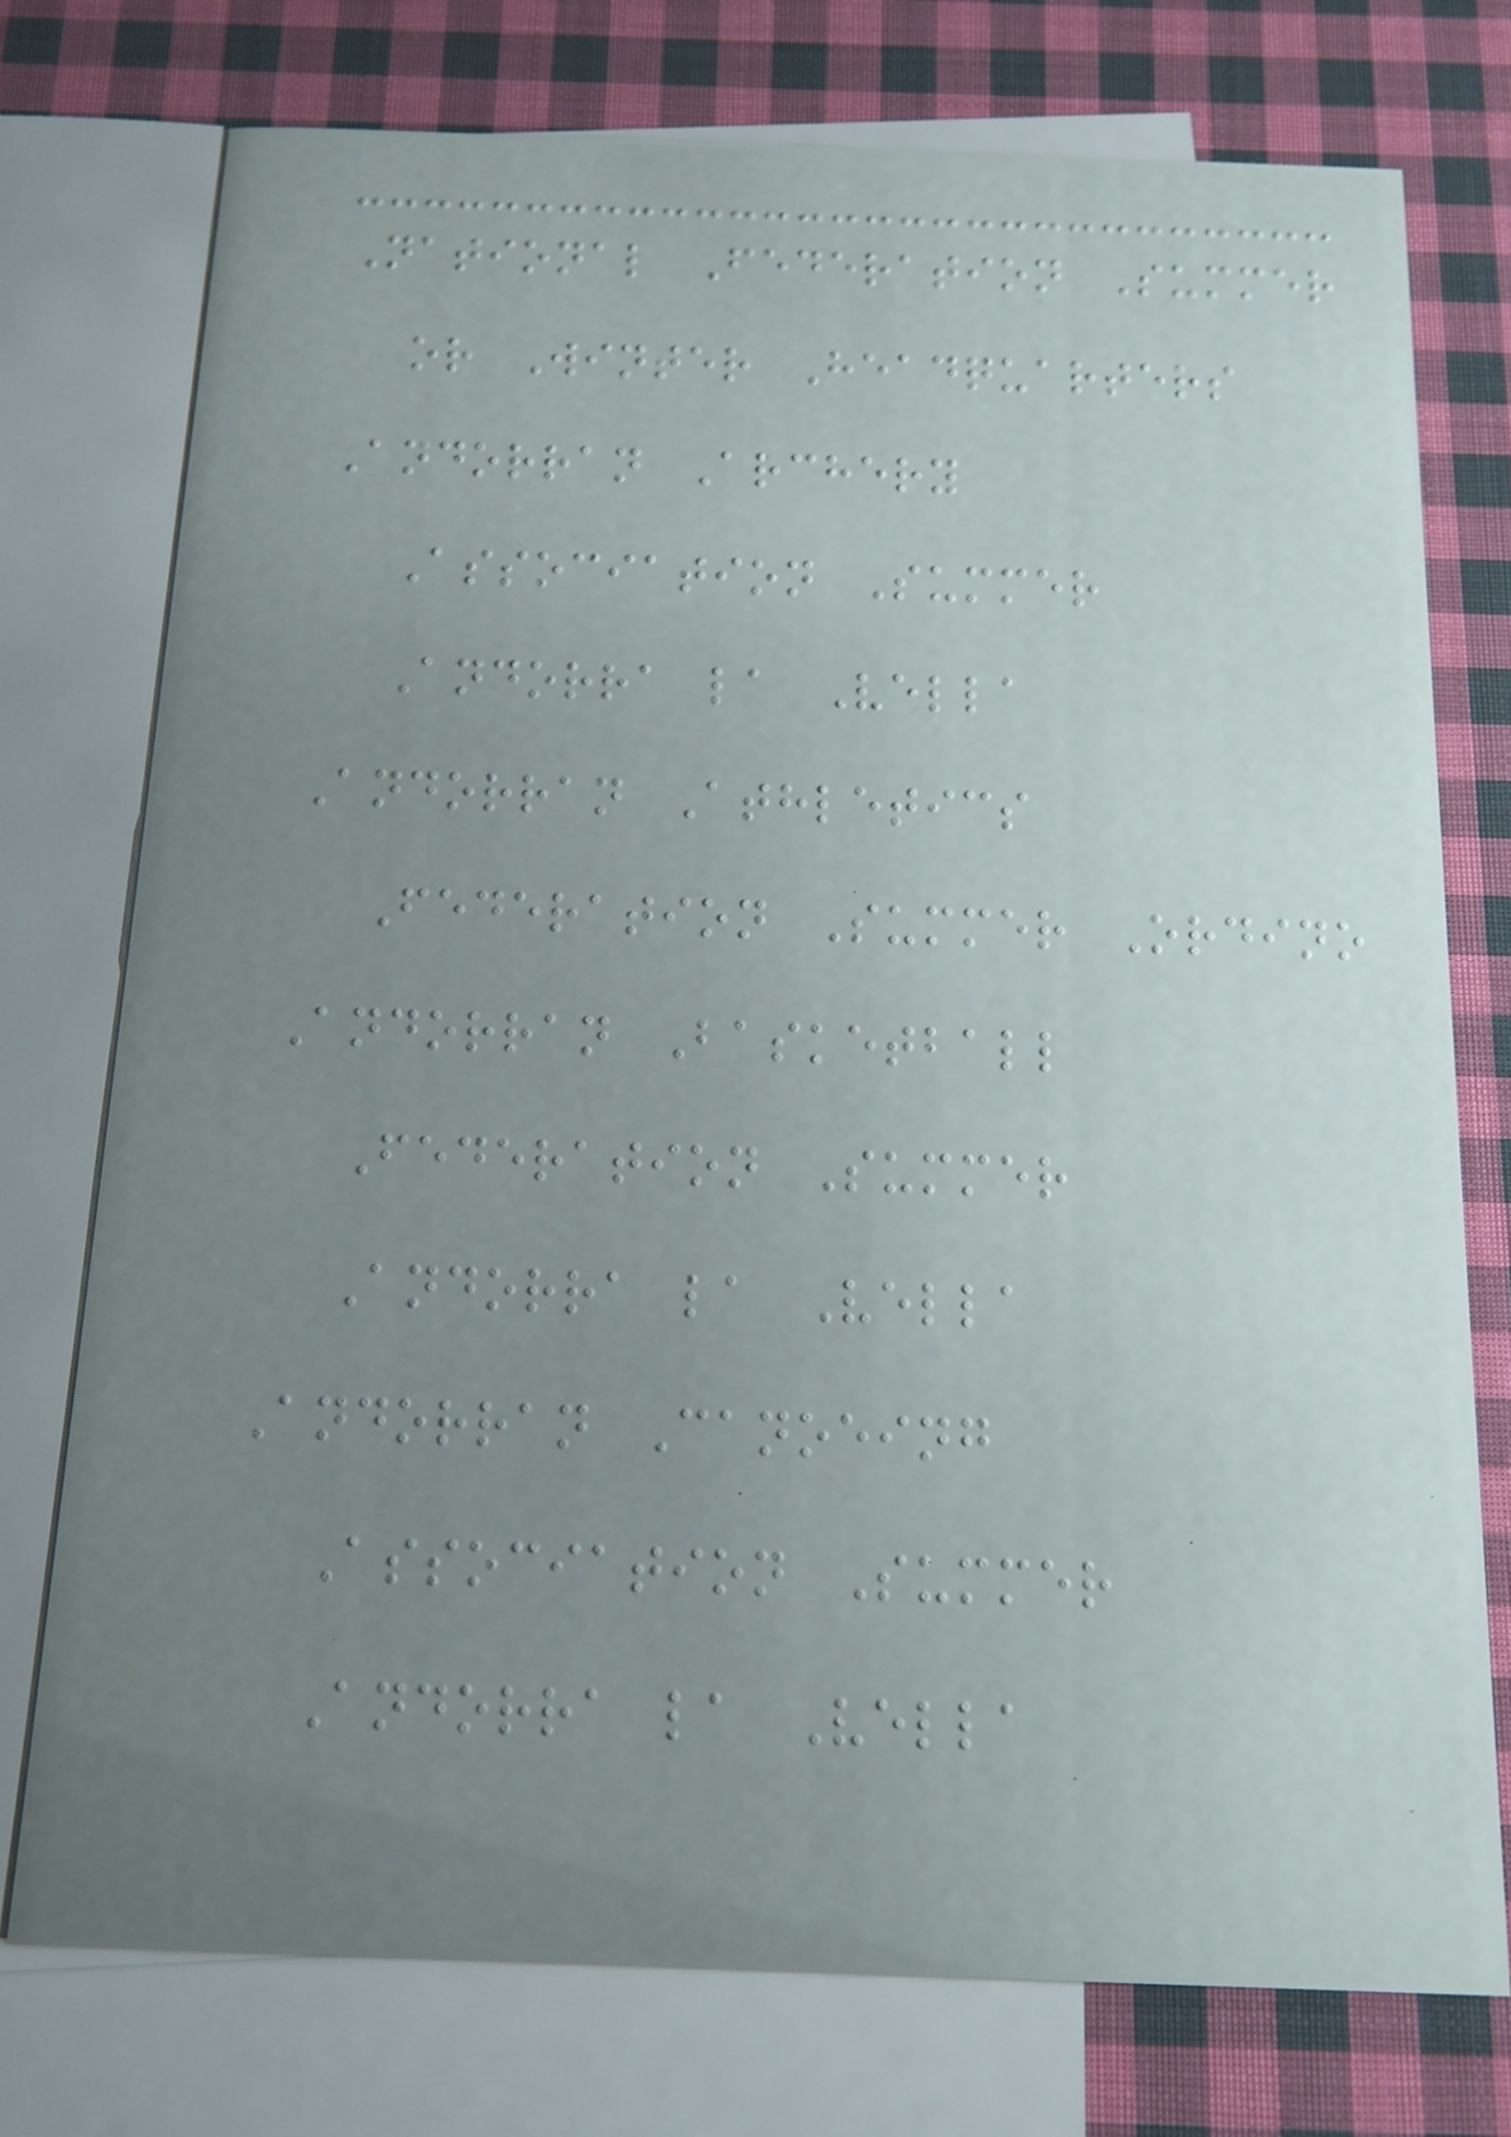National Federation Summer
or Winter Headquarters
Andorran Archery
Association Summer
Andorra la Vella
Andorran Athletics
Federation Summer Ordino
Andorran Basketball
Federation Summer
Andorra la Vella
Andorran Canoeing
Association Summer
Andorra la Vella
